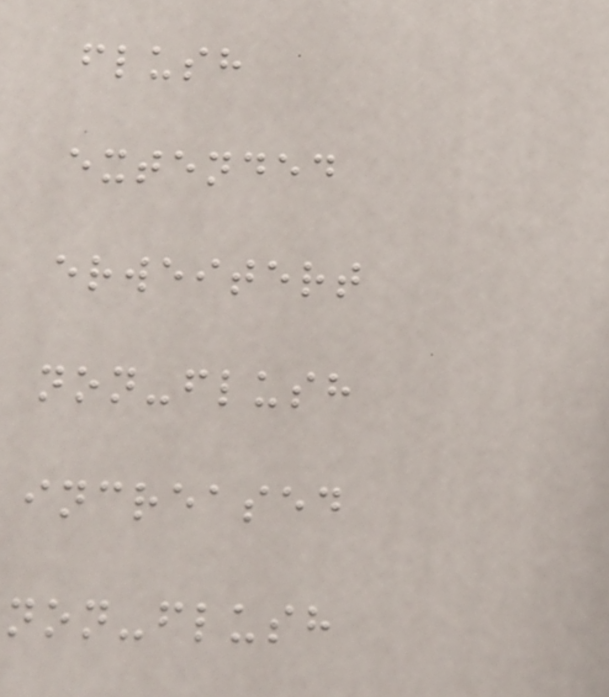flush
extended
erweitert
non-flush
increased
non-flush
